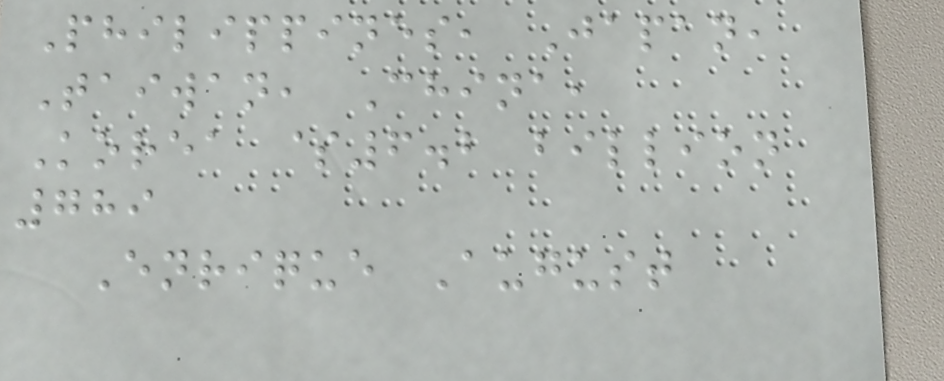Philippines, Japan,
Taiwan, China,
Korea $6.2 billion
789
Enrique August
